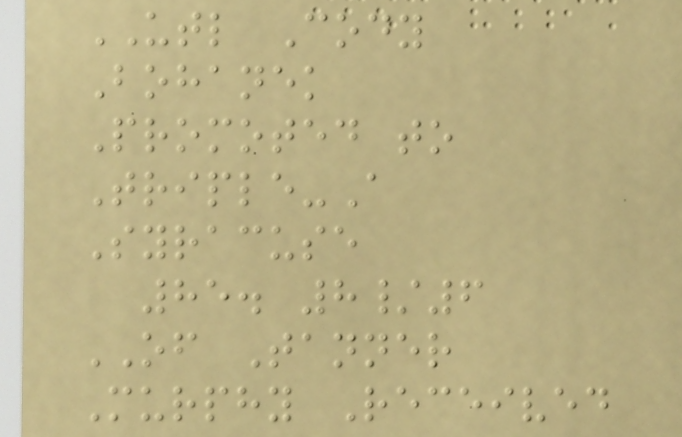UTL Cody
Bohanek
Promoted to
Triple-A
Syracuse
85. 8/6
OF Tanner
Murphy Received
